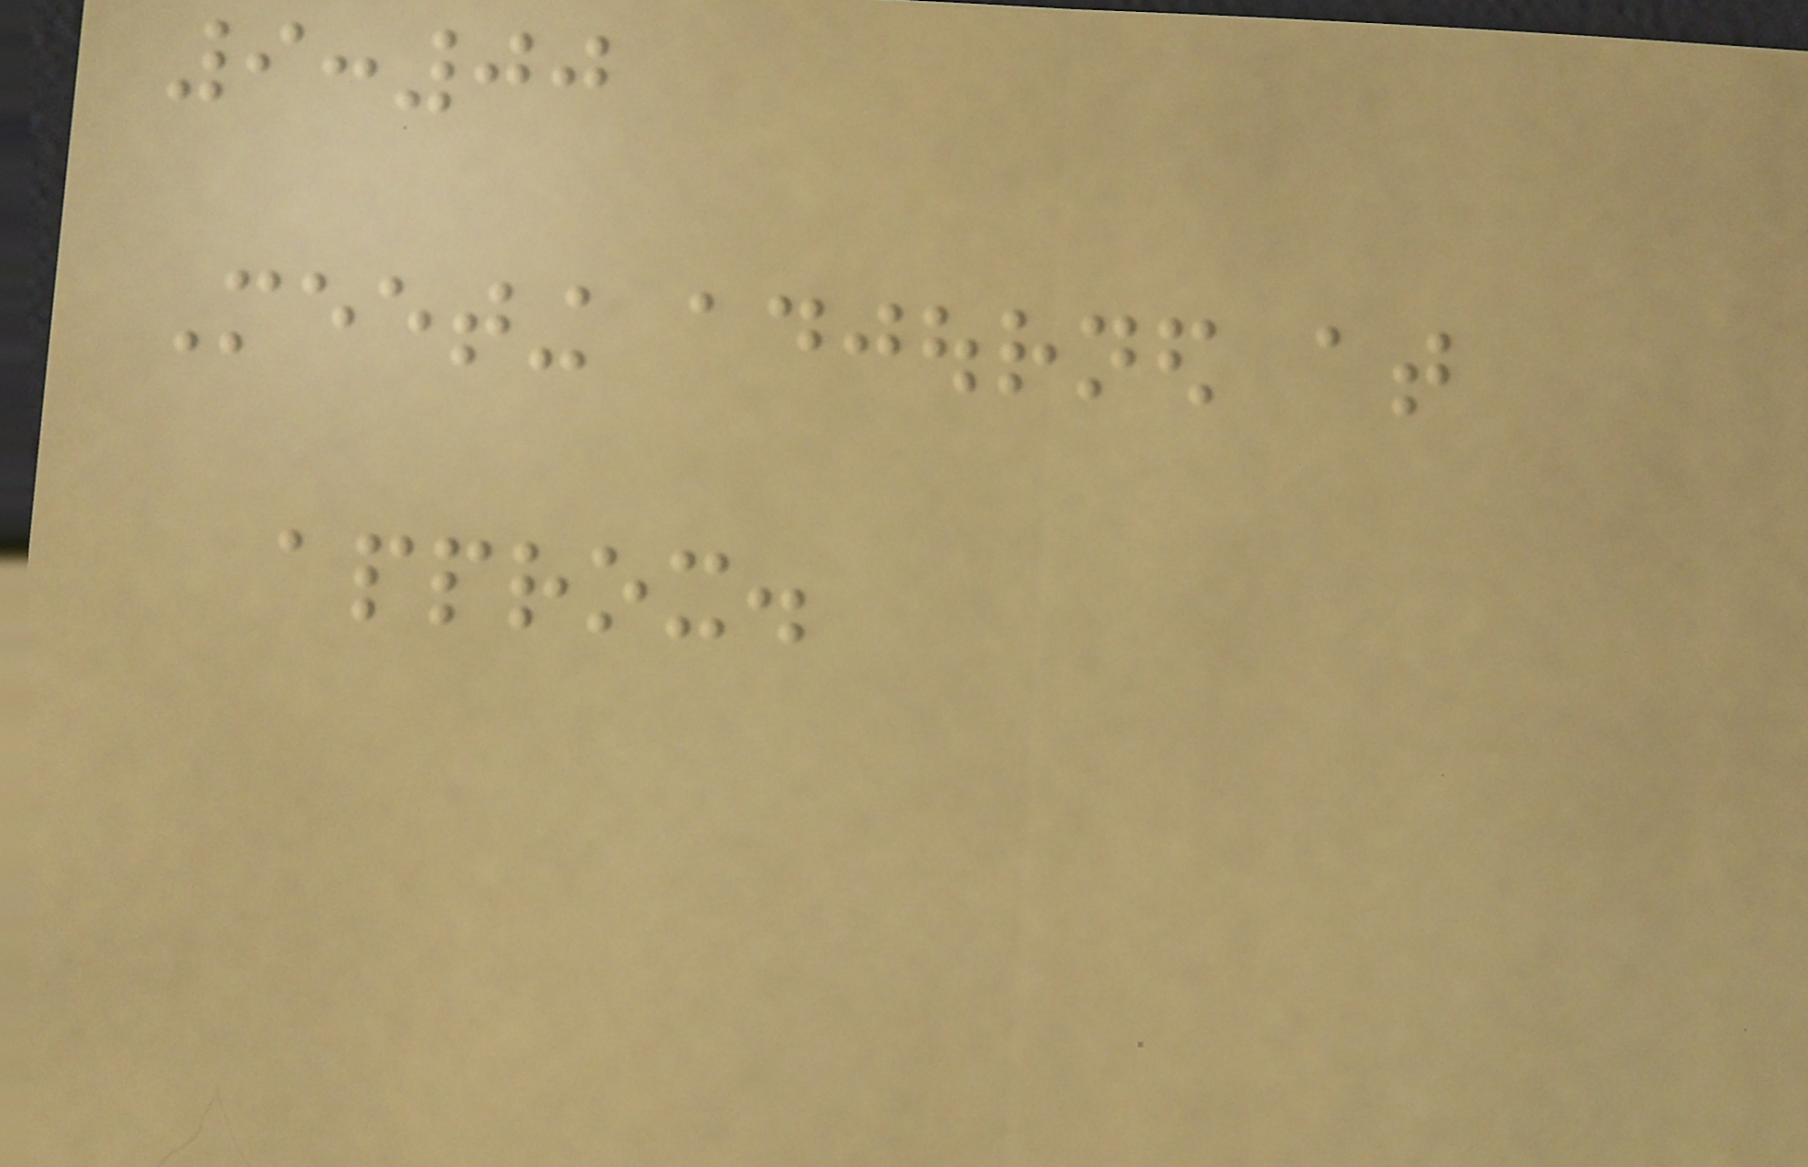9:00
Meeting adjourned at
approx.
